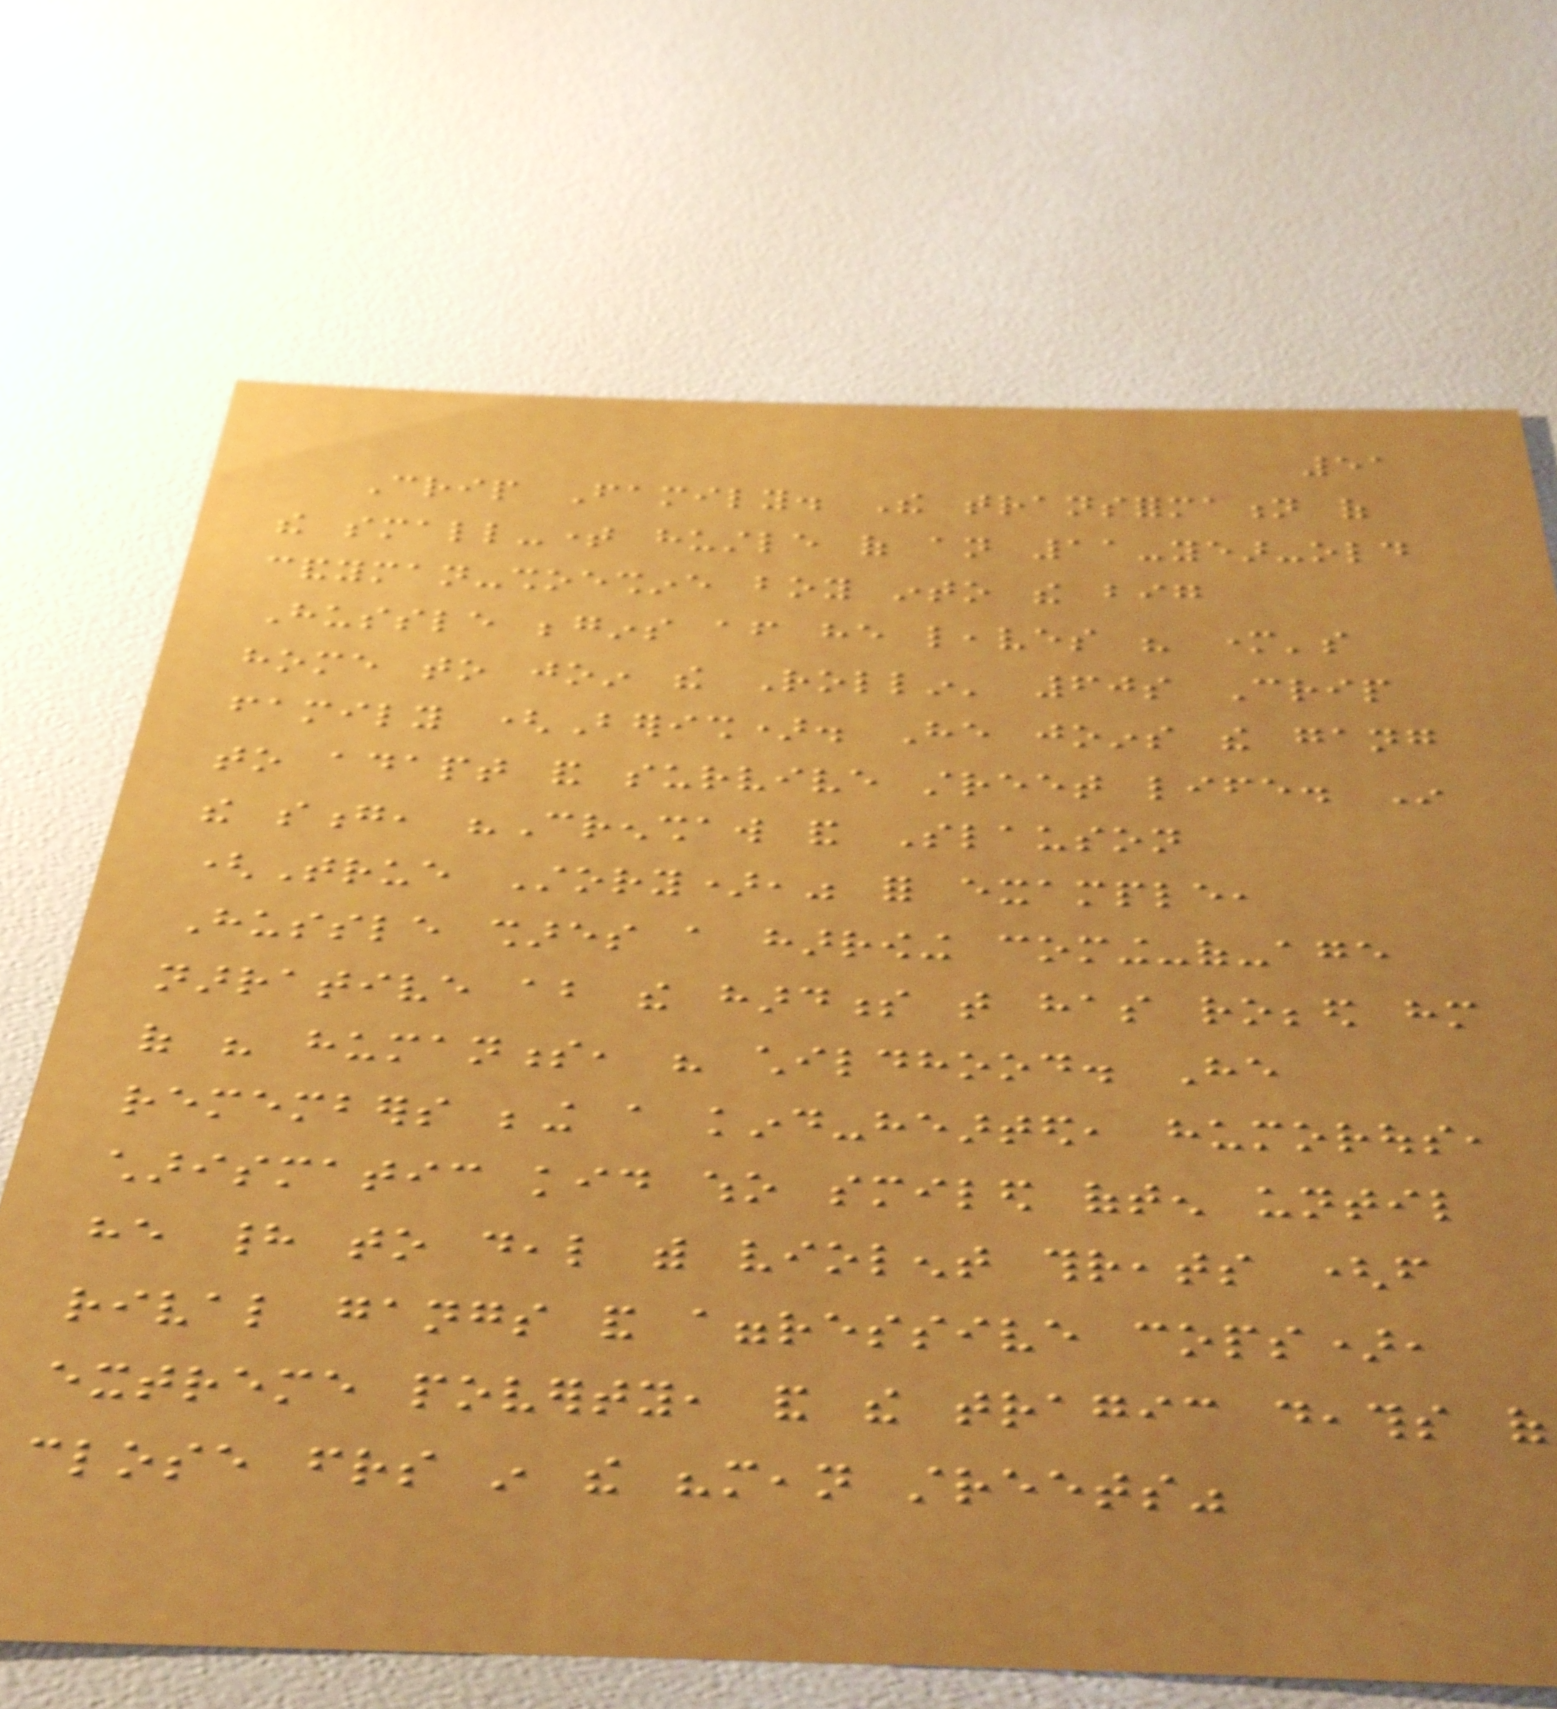51
Crip Family. The transformation of
the small-time hustle of an 11-year-old
candyman-shoeshine boy into the big
Hussle begins after he leaves his mother's
home to join the Rollin' 60s Crip
family (Berish). He joins the gang
to adapt and survive street life. In
the song, "Crenshaw and Slauson
(True Story)," for example,
Hussle shares a harrowing coming-of-age
narrative about the hardness that has robbed him
of his humanness, his childhood. He
remembers being a kind-hearted, humorous,
charismatic kid who smiled often until
he had to deal with violent threats (from
rival gangs and aggressive cops),
extreme poverty, and the tragic deaths of
close friends in the "mean streets"
